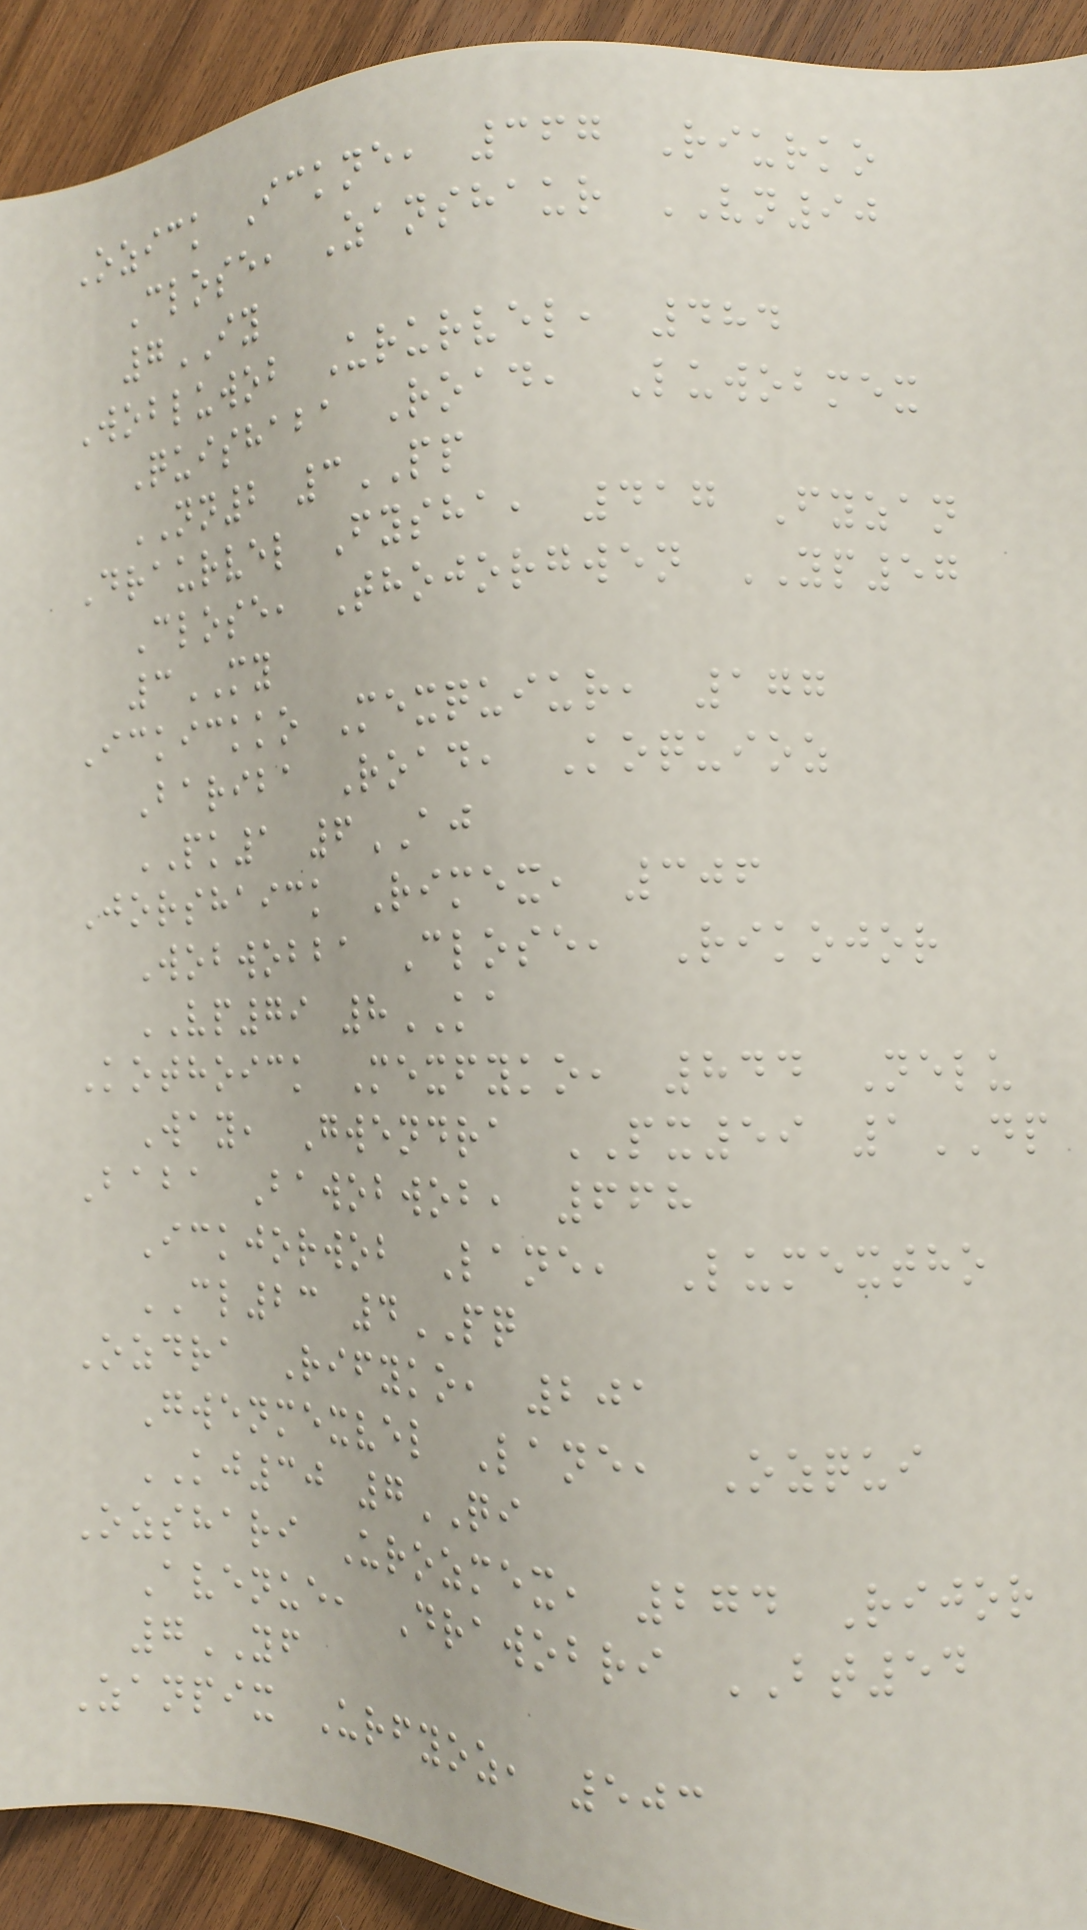Ozick Ickne, 367 Riurko
Close, Zanshaur VN90
7IY
Wobluwob Ururvel, 484
Quishaba Road, Luwobmex
NN2 3PP
Draurvel Fysha, 417 Fyzan
Close, Thojorgwen YP57
3MY
Ickickko Mexquiur, 177
Bariba Road, Koquioz
PK1 6AJ
Jorshaick Rimex, 306
Wobwobba Close, Rikojor
VP79 8KA
Kothoick Mexfyko, 844 Nelu
Way, Gwendra PX59 1DP
Baba Bawobwob, 668
Ickjorwob Lane, Lumextho
CL23 4PQ
Ozdra Rifyko, 201
Gwenmexvel Lane, Ozqui
KJ30 7QI
Ozshari Urozmex, 274 Rijor
Avenue, Drawobri BT54
7YF
Zanpix Urfyoz, 503
